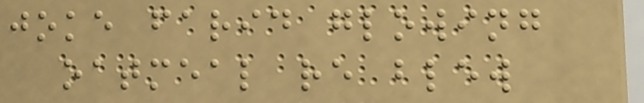joke farid glowing
oatmeal re blew
